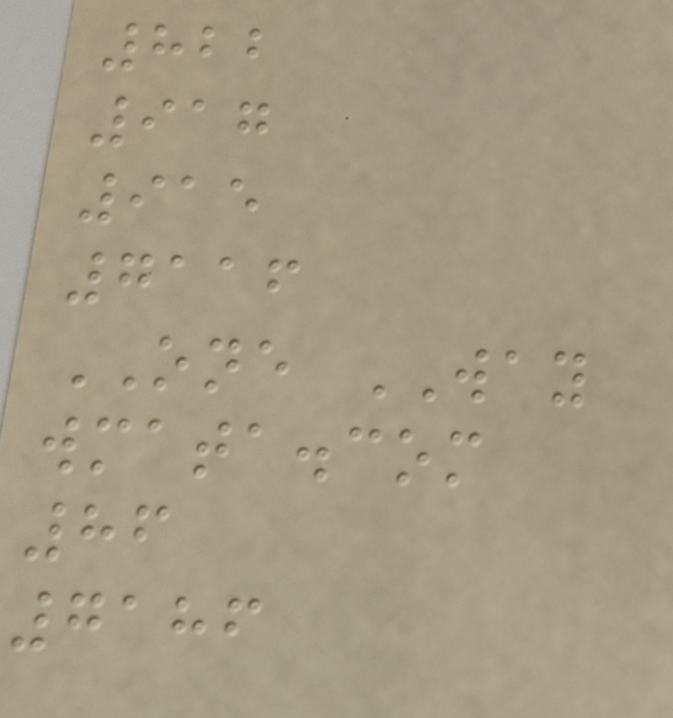822
917
915
7116
ONE WAY
wmata.com
86
7186
